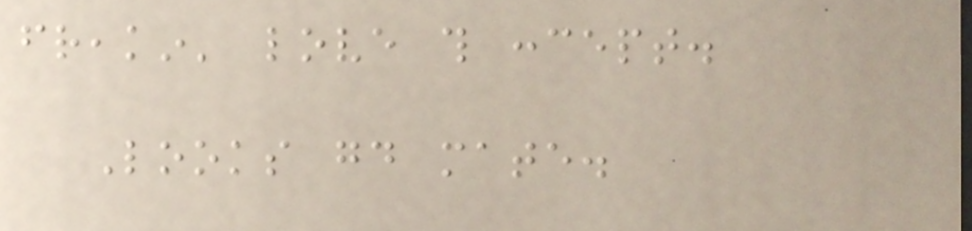freakin' love this concept.
Looks good mate.
